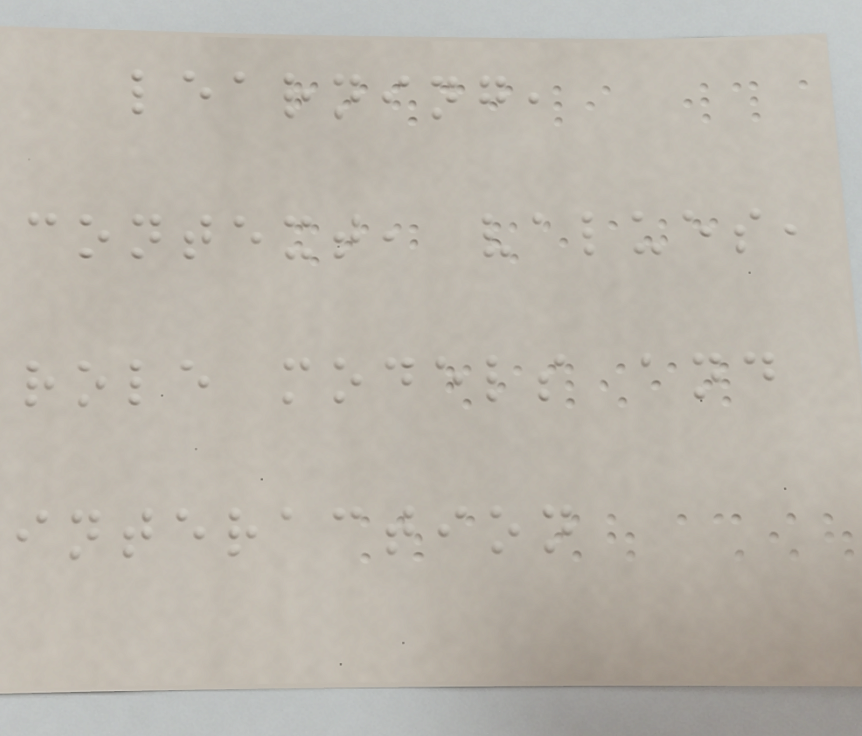learning,
context, values,
role models and
interaction
